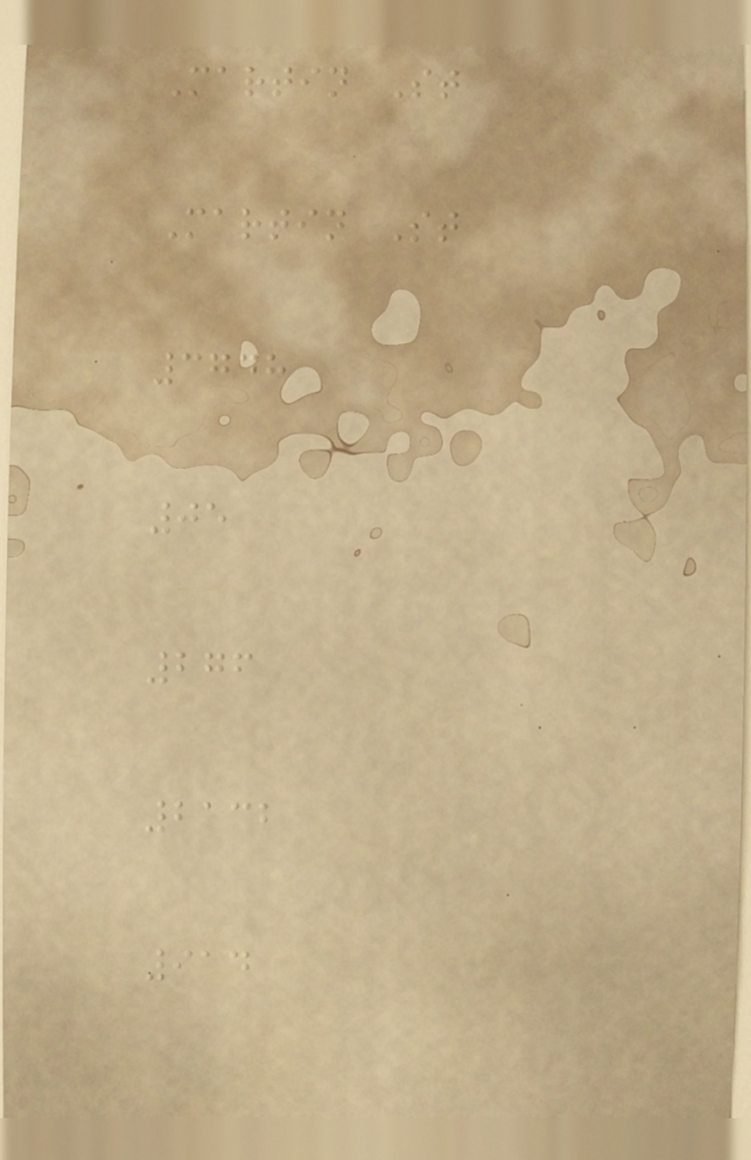Martin St
Martin St
3748
05
276
2132
914
